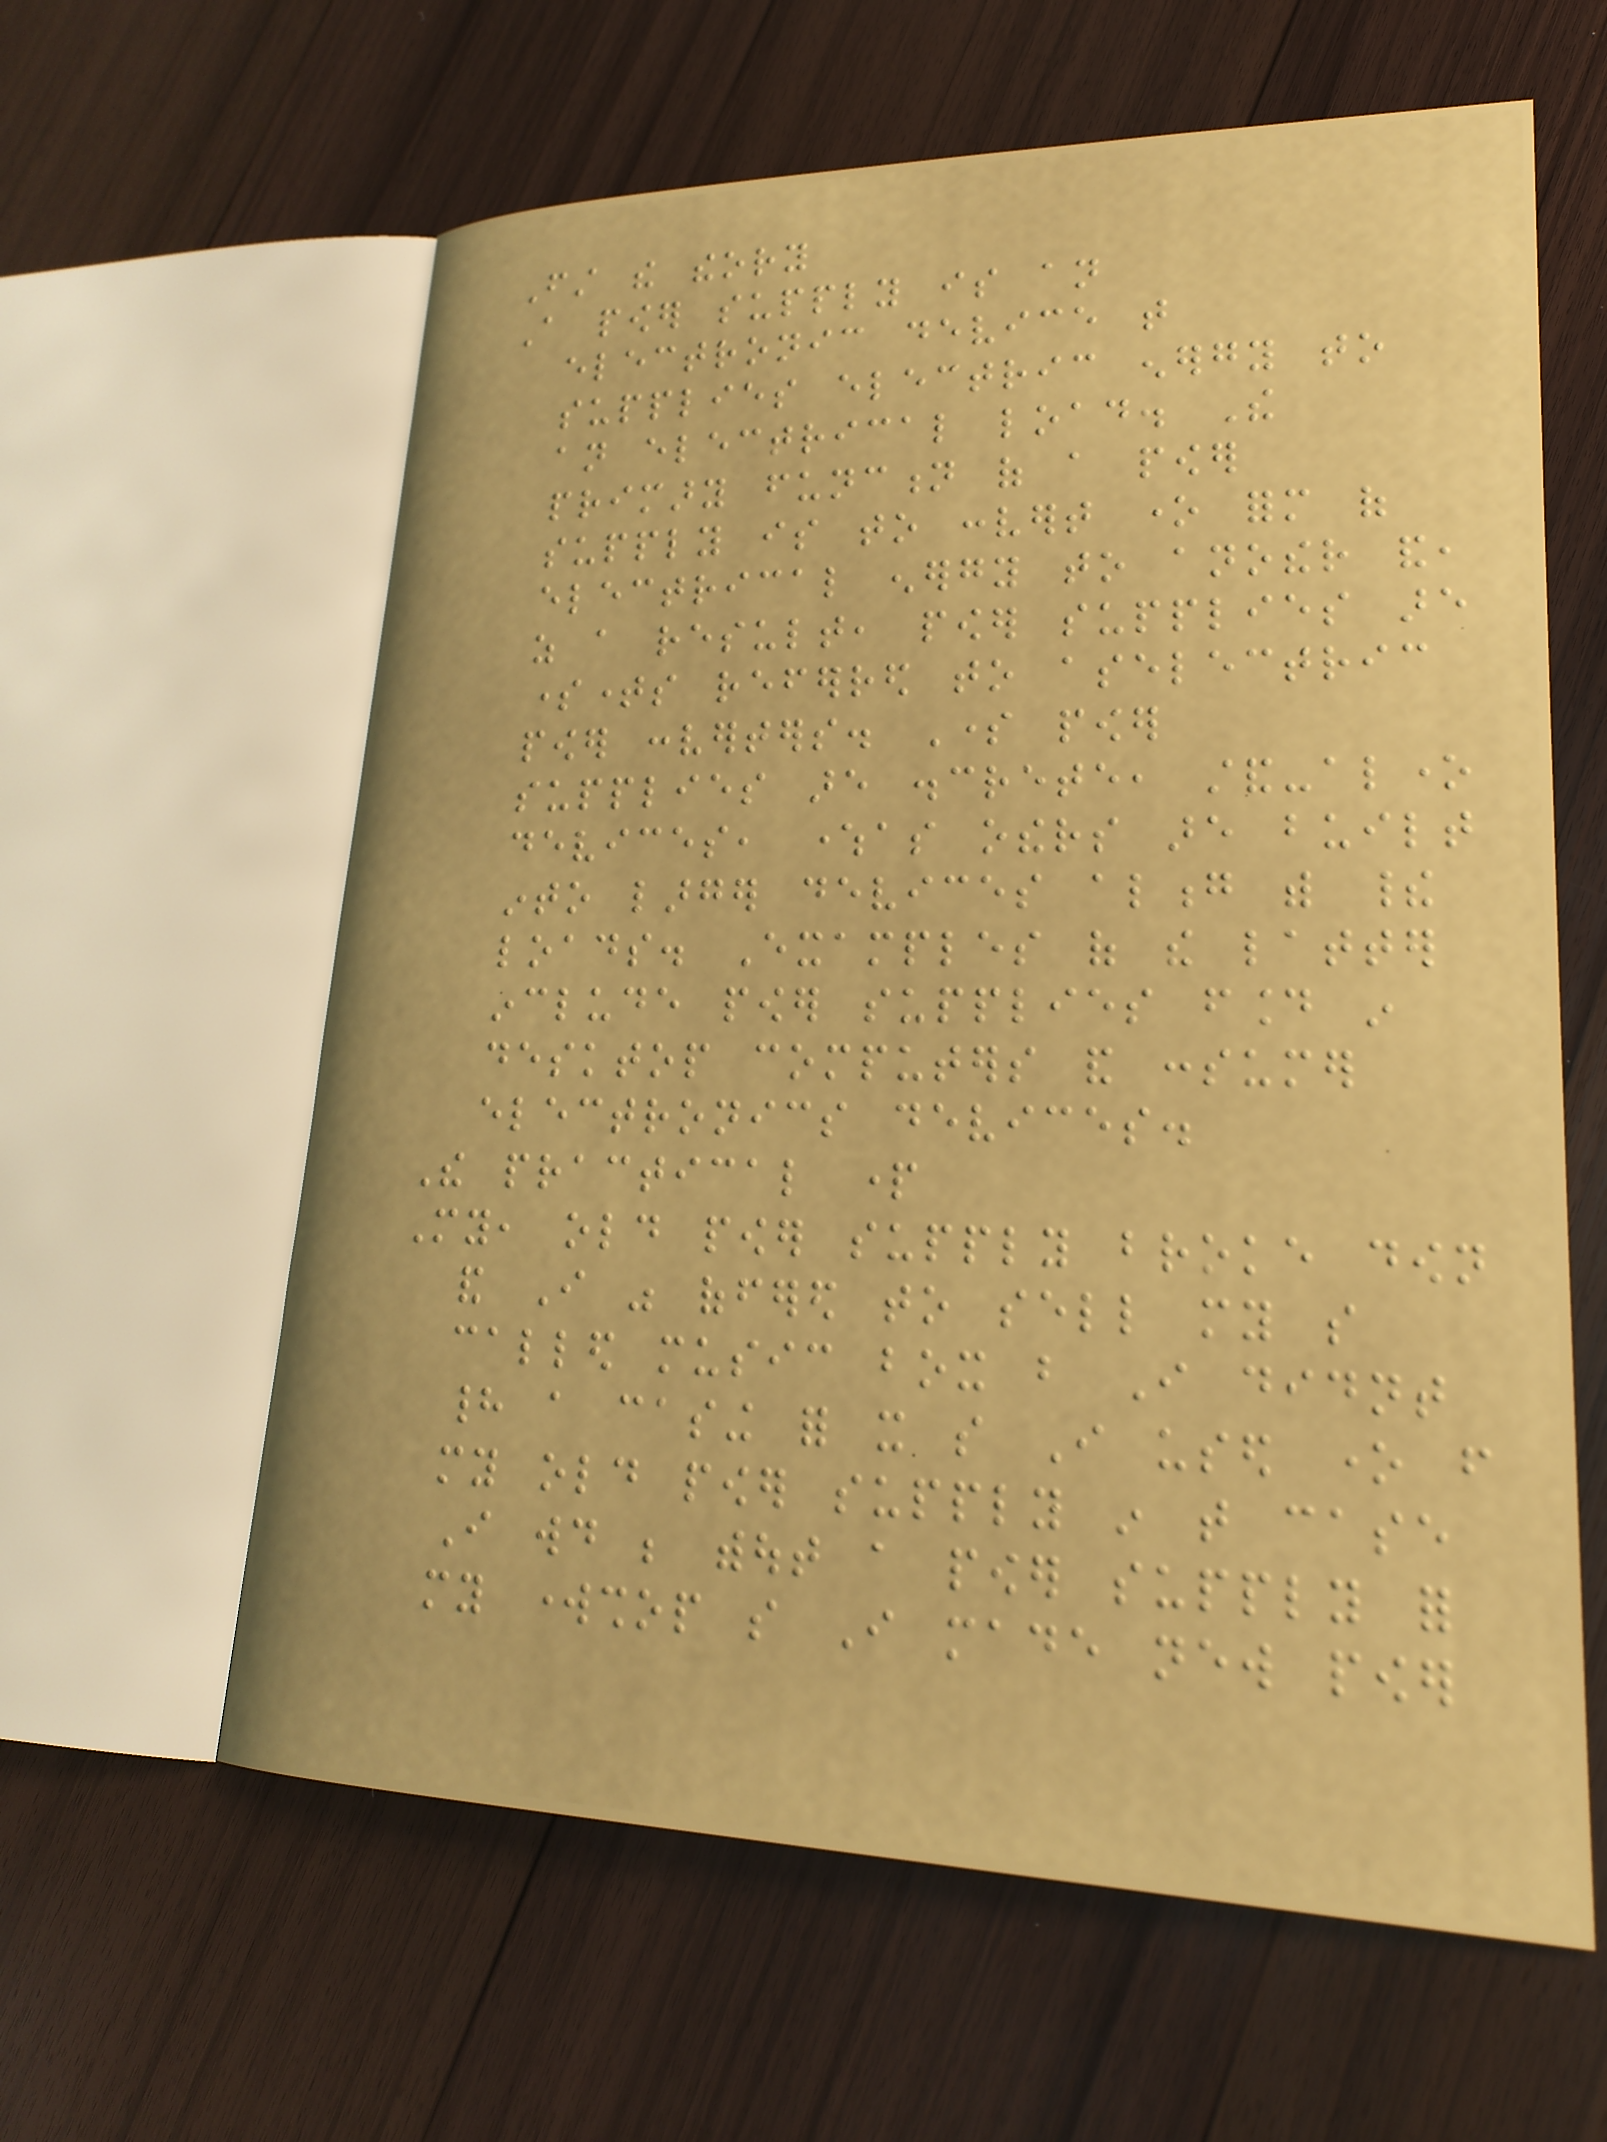First the theory
A power supply is an
electronic device that
supplies electric energy to
an electrical load. The
primary function of a power
supply is to convert one form of
electrical energy to another and,
as a result, power supplies are
sometimes referred to aselectric
power converters. Some power
supplies are discrete, stand-alone
devices, whereas others are built
into larger devices along with their
loads. Examples of the latter
include power supplies found in
desktop computers and consumer
electronics devices.
The practical part
My, old power supply broke down
and I was offered to sell my so
called music box but I didnt
had a casing for it so I used one from
my old power supply in that case
I would be without a power supply for
my workshop so I made new power
